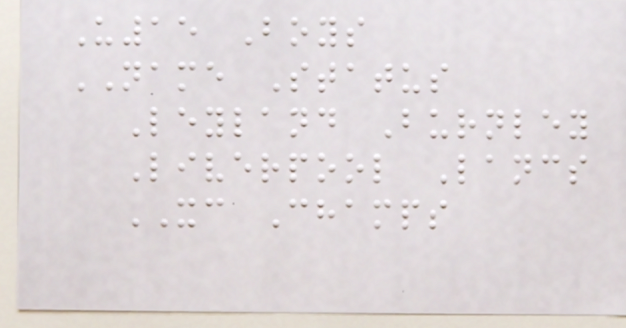U15 Boys
NAME Status
Leyland Burnley
Liverpool Lancs
XC Champs
